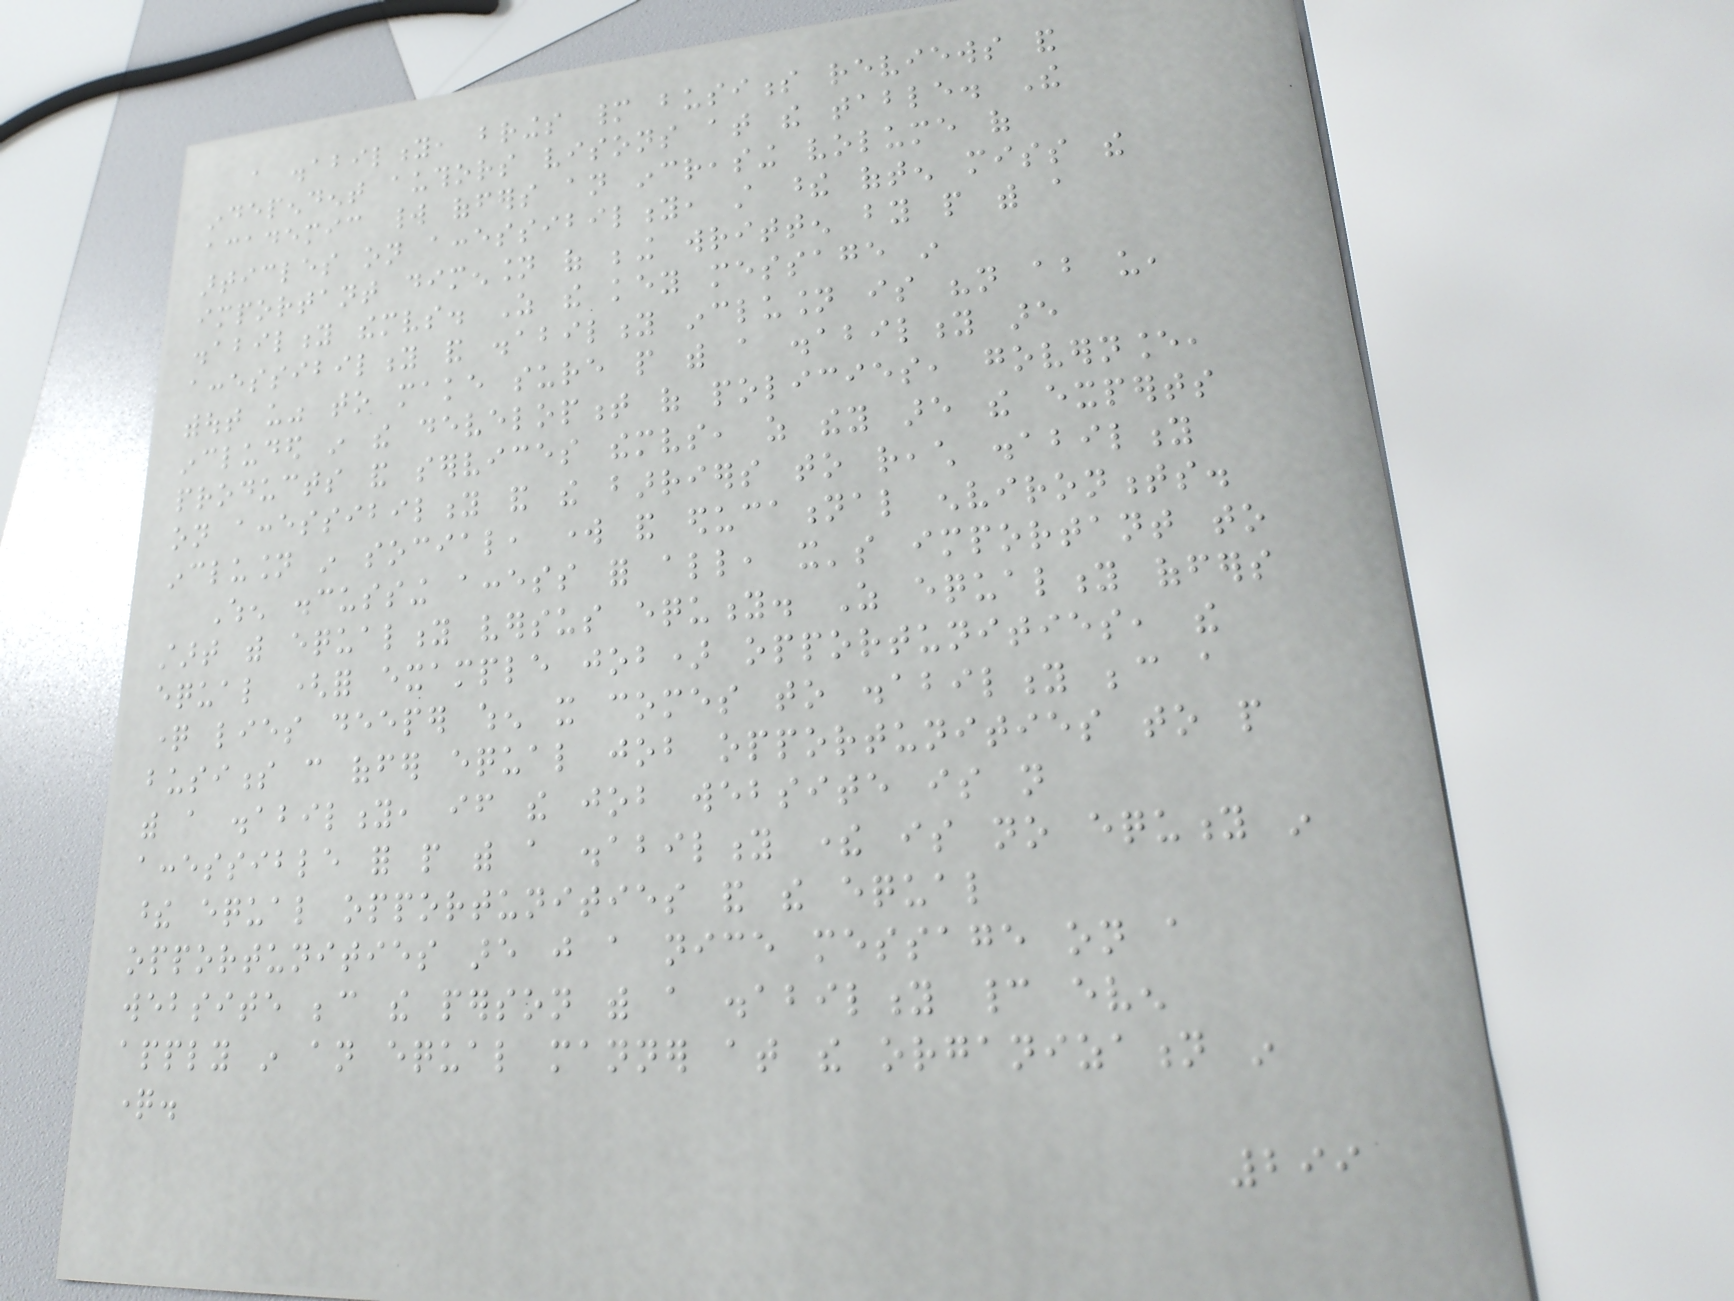a disability, brings many business reviews and
independent authors visons at the table. The
academic world offers an increasing volume of
articles on accessibility, still these often miss the
important dimension of being written by people with a
disability themselves. As the key message in
accessibility and disability inclusion is "not about us,
without us" to make sure people with a disability are
included in the development of policies, governance,
products and services themselves, as they are the experts
on accessibility and the barriers to reach disability
inclusion in social, work and educational environments.
When discussing access for all, it's important to
start with equality versus equity. As equality offers
equal (for example job) opportunities, the
question lies deeper when it comes to disability because a
business can offer equal job opportunities to people
with a disability, if the job website is not
accessible for people with a disability there is no equity in
these equal opportunities and the equal
opportunities are just a nice message on a
website because the person with a disability cannot even
apply in an equal manner at the organization in
question.
299
